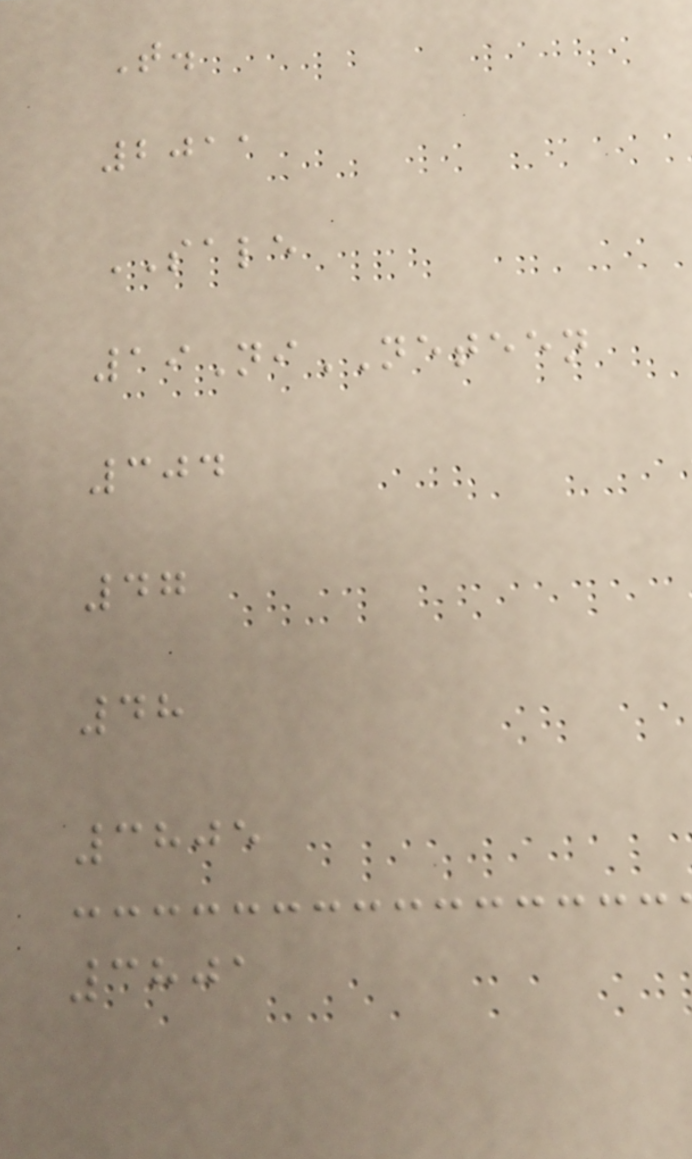T.
2011
SALE
19NiNETEEN
304
47
48
3805
3801
